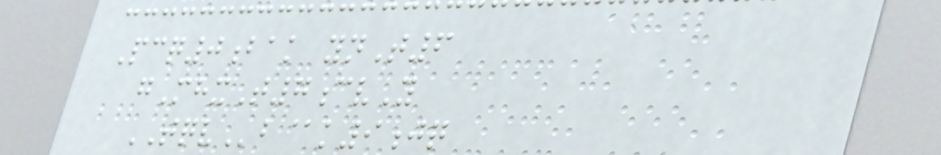Pcq0bak ynT6
gMhxT7cvY
TQVb@k9jq
